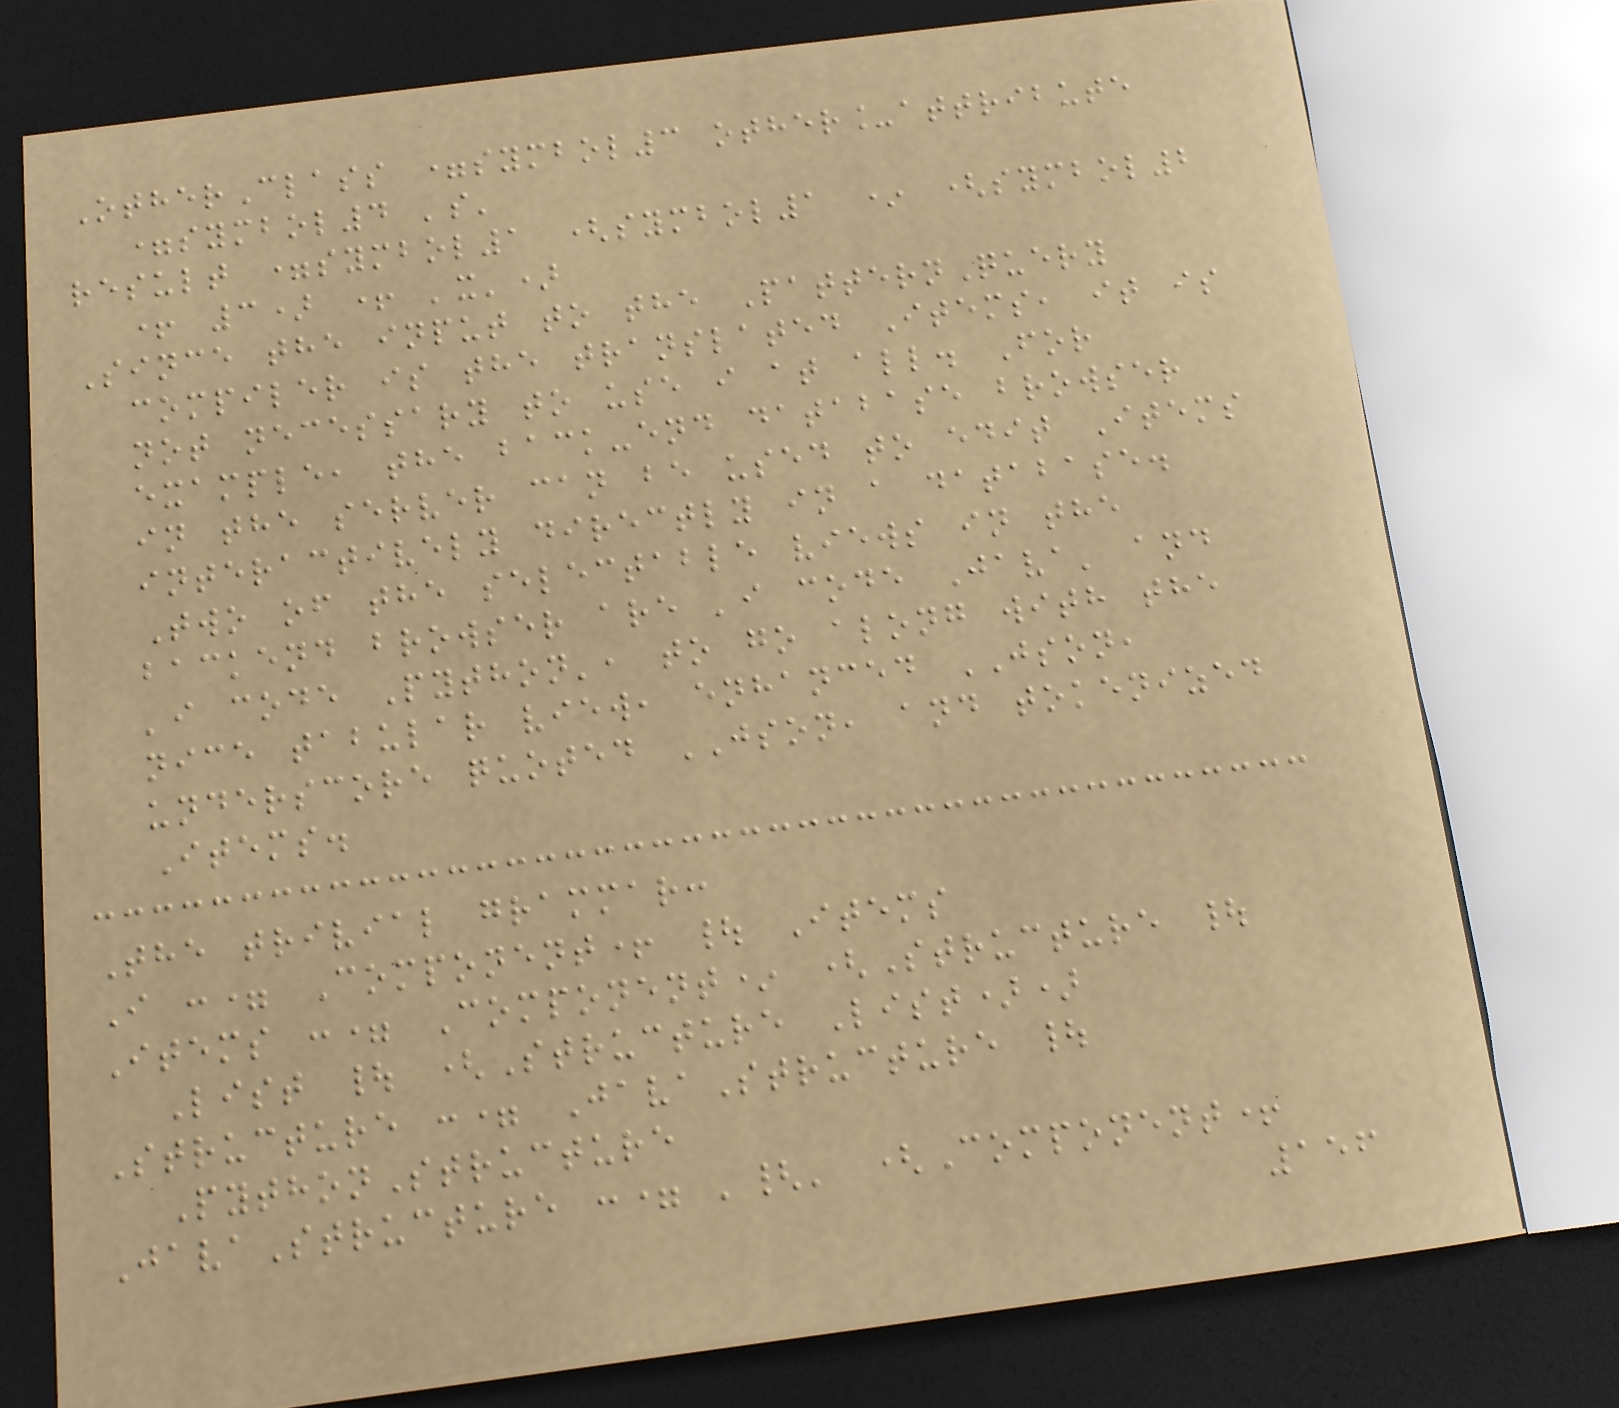OtherClass =symbol3 other_attribute
=symbol4 's'
result =symbol1 (symbol1 * (symbol2
+ 3) + 'x')
Since the input to the PatternQuery
compiler is the translated Items, it is
not necessary to use i at all. For
example, the back-end database browser
in the server can be used to edit Items
interactively directly in a database.
Two of the selectable views in the
backend browser are 'i code Java' and
'i code Python', to go along with the
nice tabular view, enhanced JSON,
underscore quoted JSON, and tokenized
Items.
The trivial grammar:
I := Component+ | Items
Items := Component* (Structure |
List | (Structure List))
Structure := JavaStructure |
PythonStructure
JavaStructure := '{' (Component+
156
